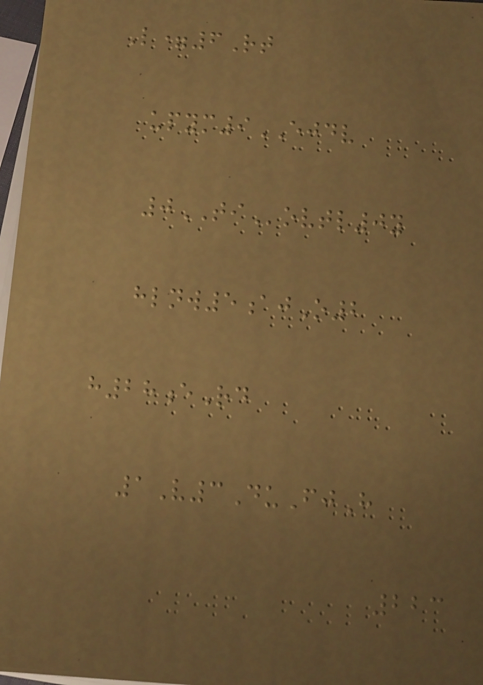L=6Rt
upym9EJDV
0TIovtl0y
hlnw5ajO2
h28eRd
1V3DuFjH
223
